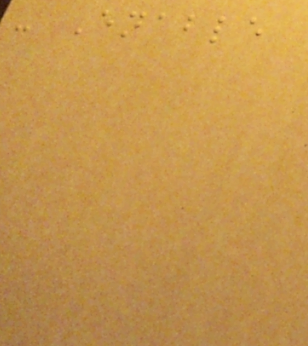- Enable
